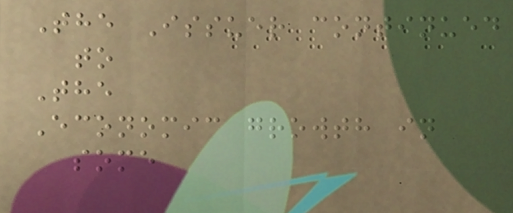The Issuer continued
to
The
Economic growth in
some
